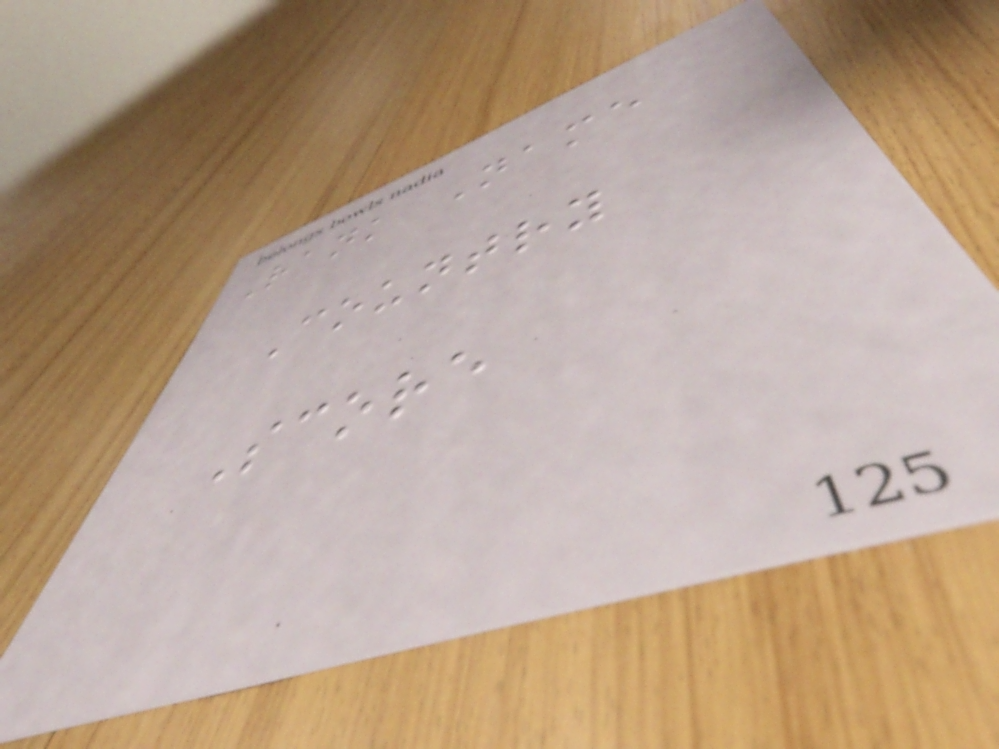Rank Name
Country
Score
